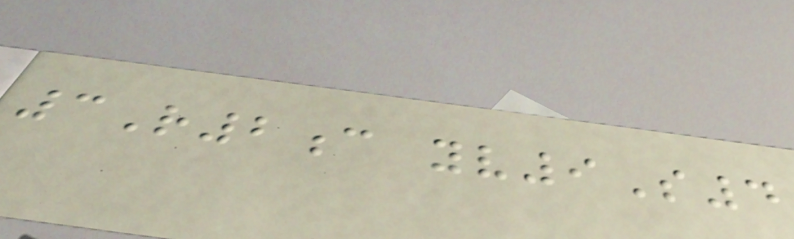3R2c yv9S4
